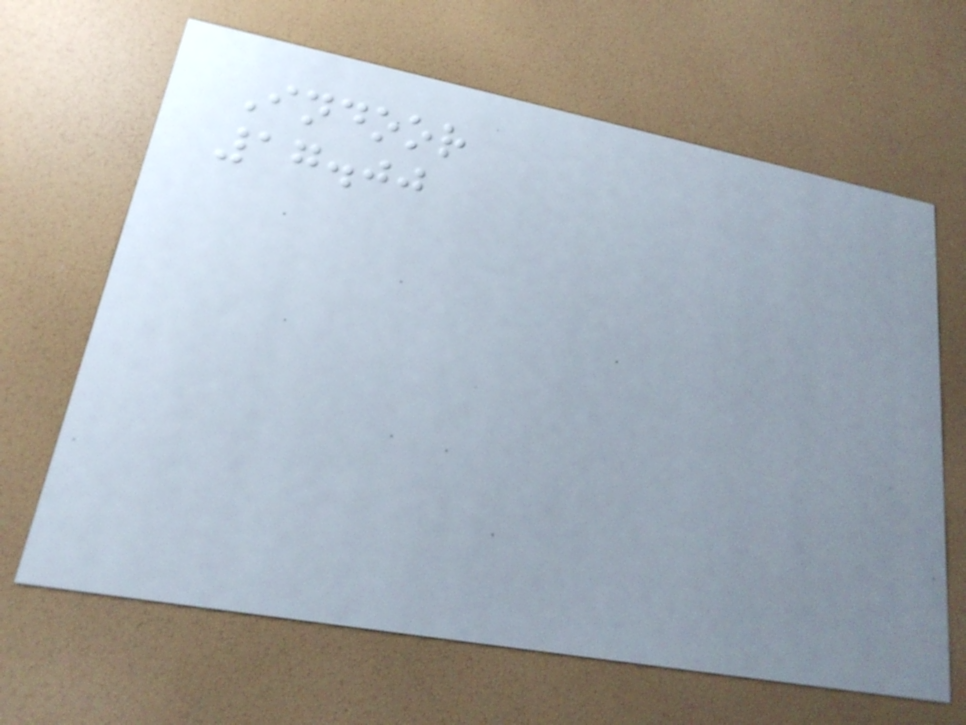Indoor
17.00
